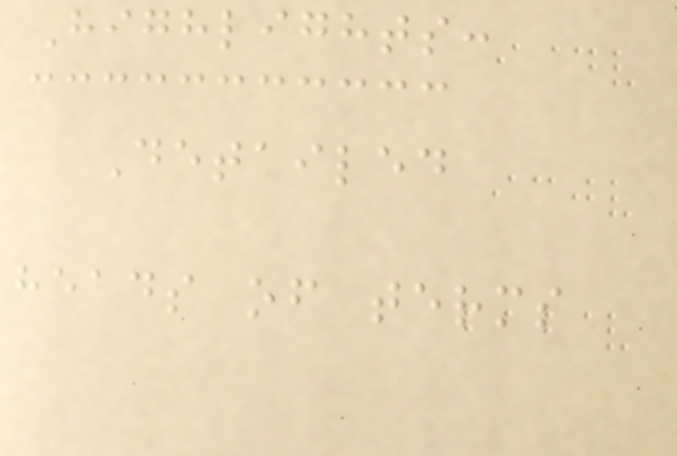Highlights:
Detailed
heads of terms
